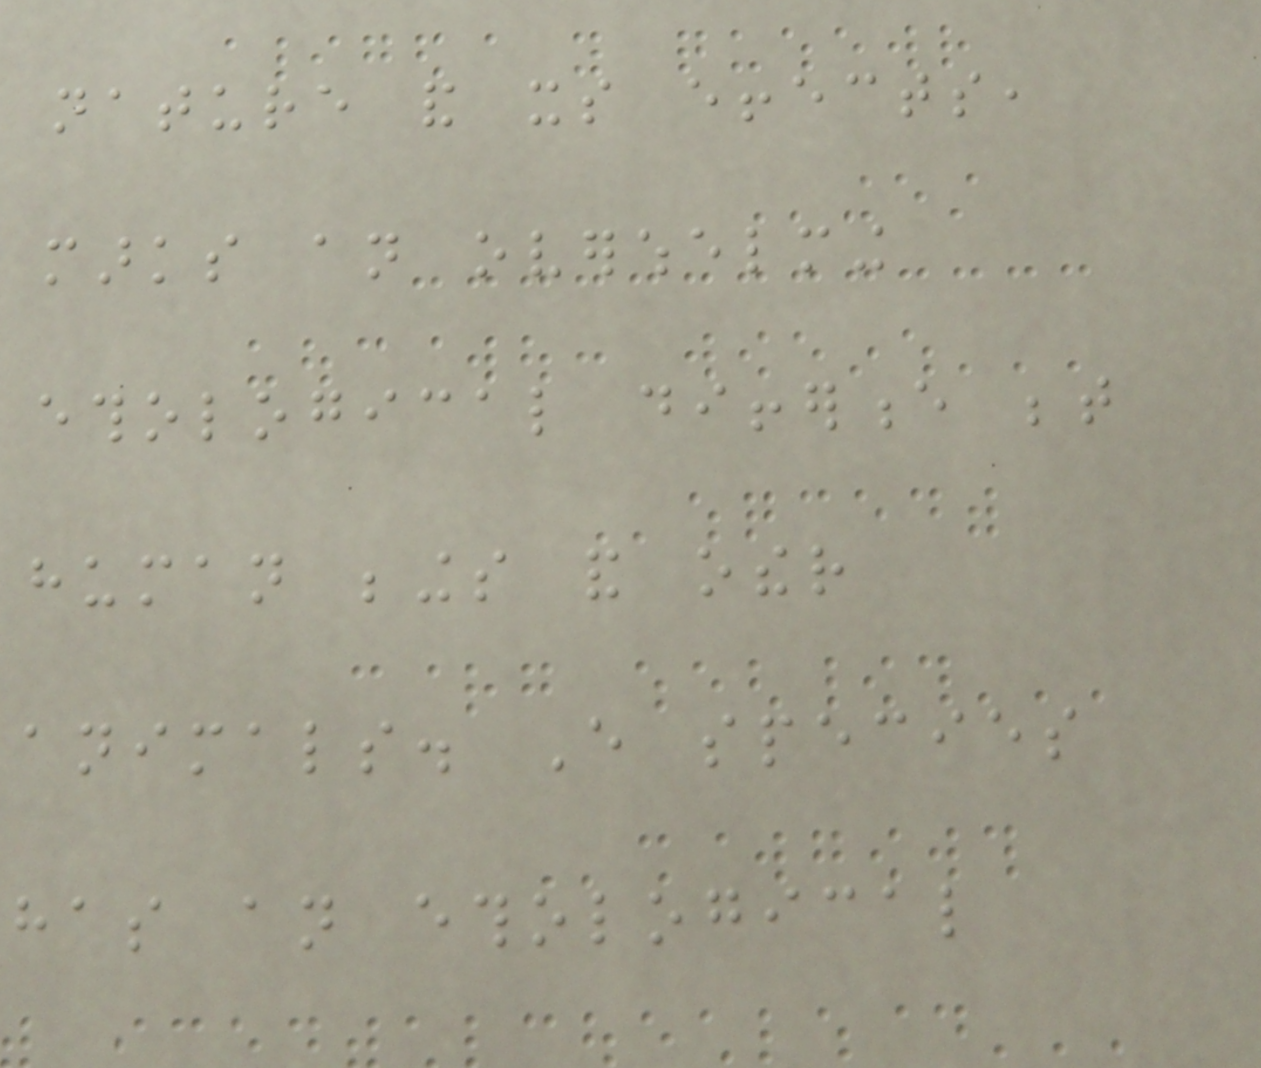nature and its effects,
marks an overwhelming
ethological difference between
human beings and other
animals. Every species
has an ethological
